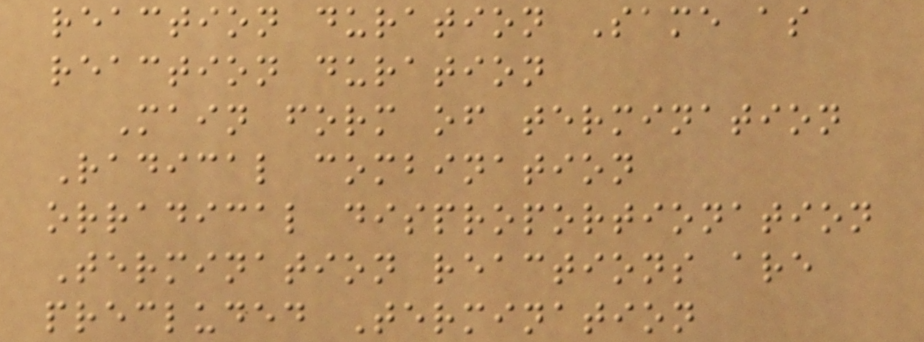reaction duration Same as
reaction duration
Main form of termination
Radical combination
orradical disproportionation
Termination reactions are
precluded Termination
